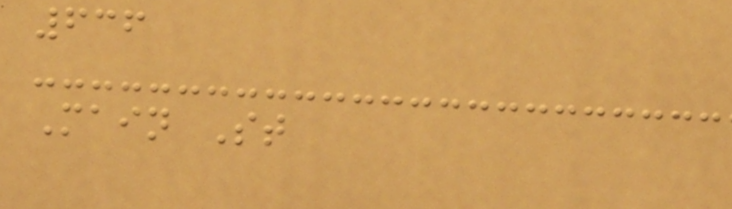636
Main St
